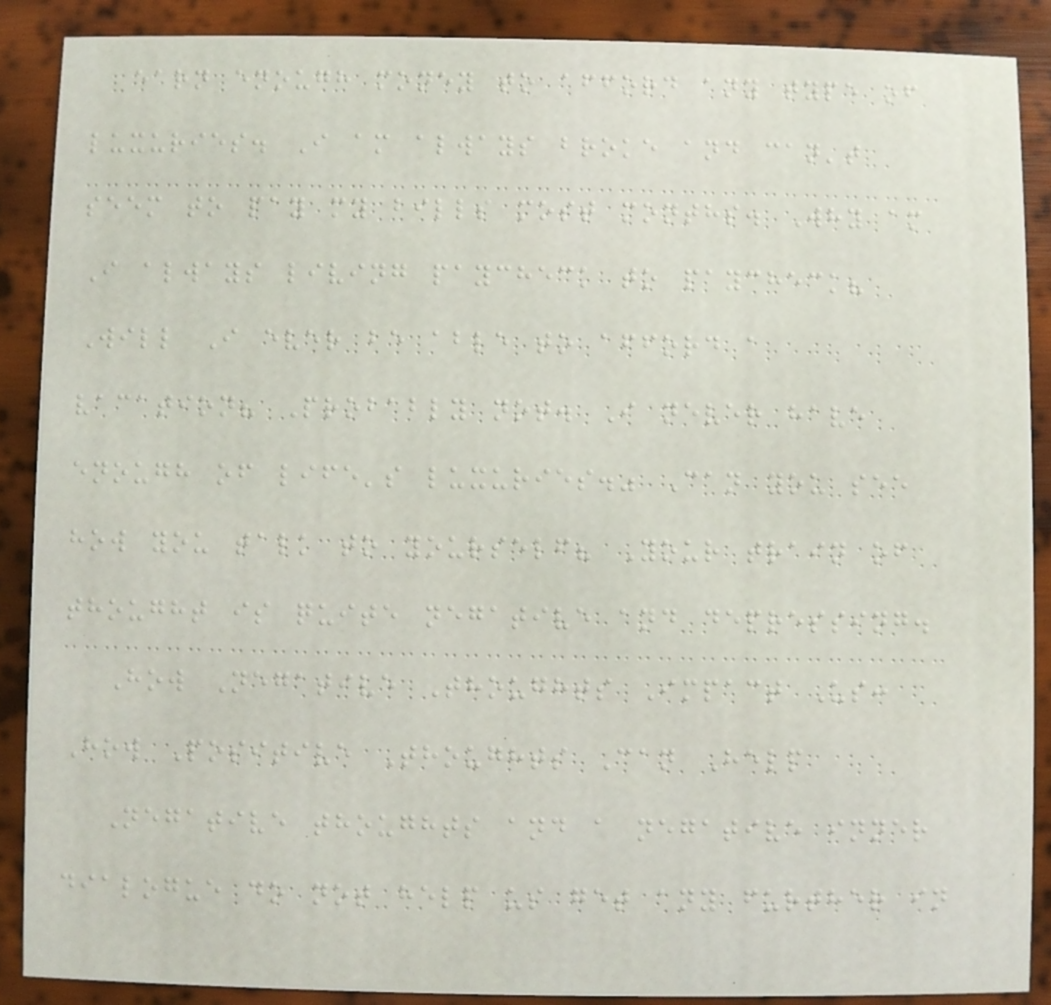earn enough money to afford any type of
luxuries. I am always broke and can't
seem to pay my bills most months. Why am
I always living paycheck to paycheck?
Will I ever be able to afford a
vacation? Probably not. I never have
enough of life's luxuries." Can you see
how you talk to yourself? Your train of
thought is quite negative and depressing.
How Negative Thoughts Impact Us:
How Positive Thoughts Can Help
Negative thoughts and a negative inner
dialogue do not help us get any further in
